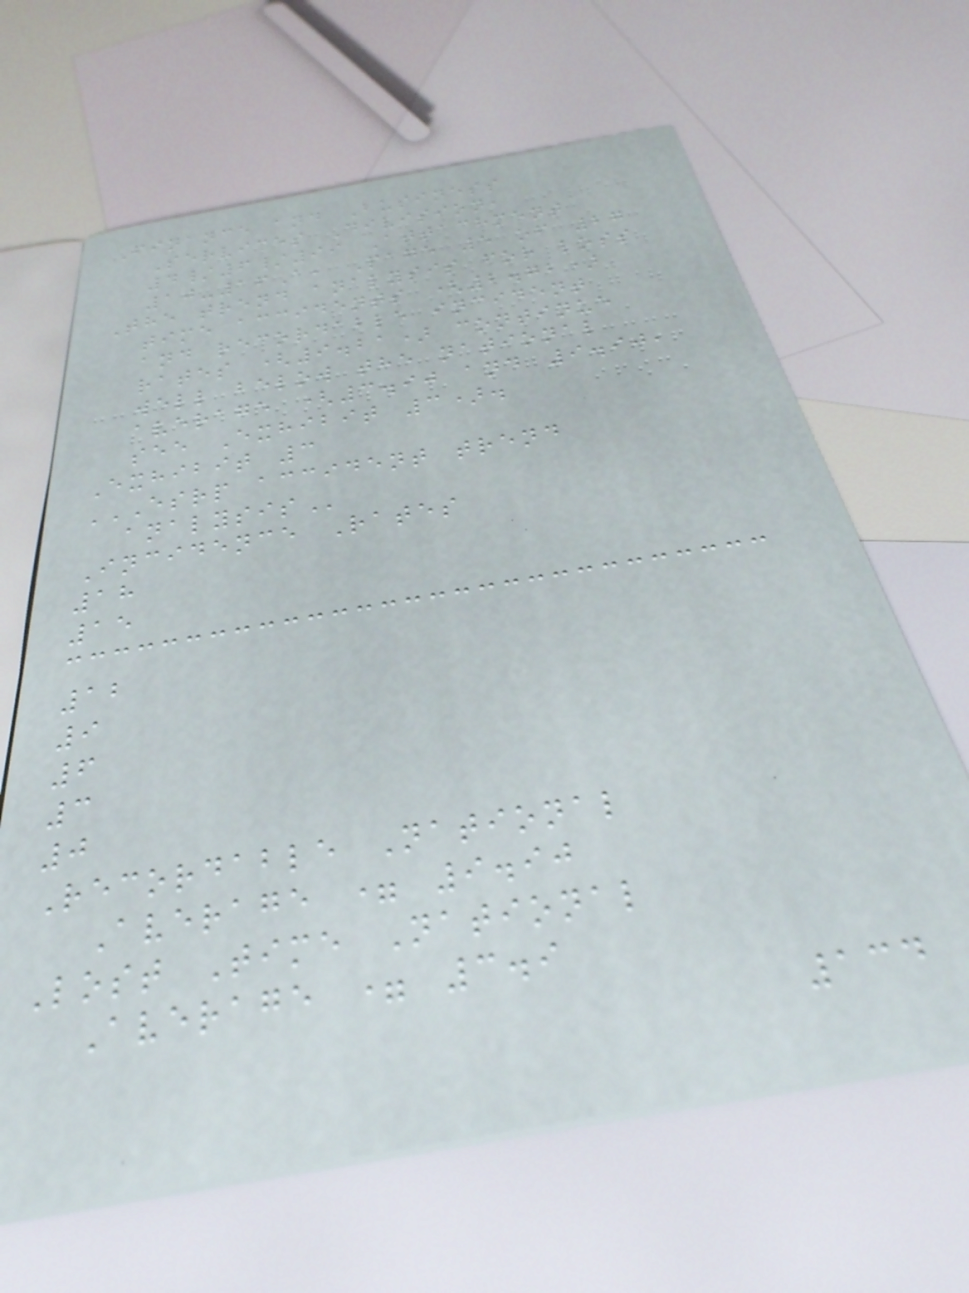Finance and Business
Services Division,
4/6/99 Attachment
10-16A, Page 5 of 27
The trend analysis for loss
time accidents (2.72)
and recordable incident
rates (9.21) continue
well below the national
average (3.90 and 9.90,
see Exhibit 3).
Exhibit 3
ESRP ACCIDENT TREND
ANALYSIS
Incidence Rates
18
15
12
9
6
3
0
Recordable National
Average = 9.90
Lost Time National
Average = 3.9
134
